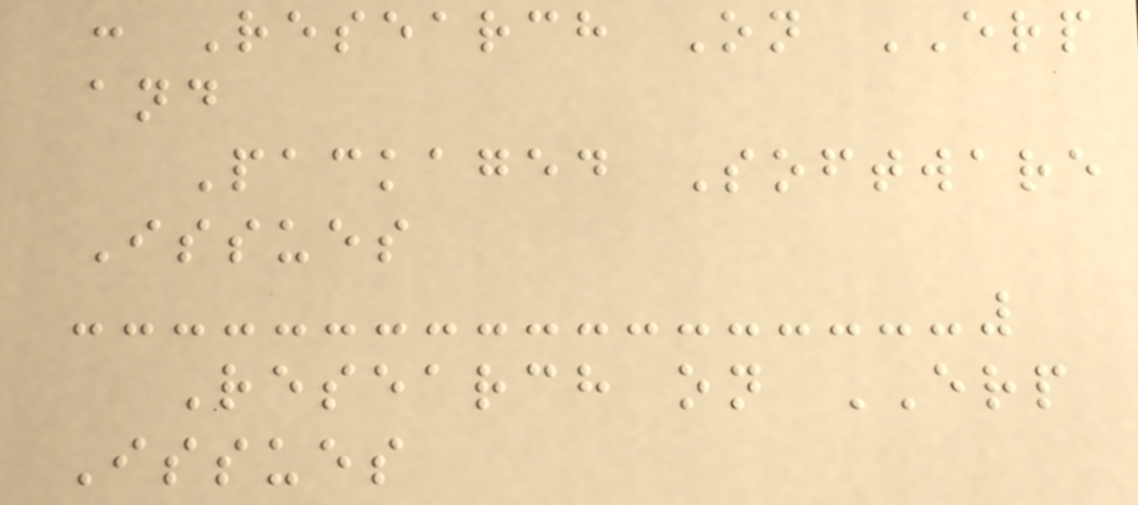: Research On ERP
and
Packaged Software
Issues
Research on ERP
Issues
